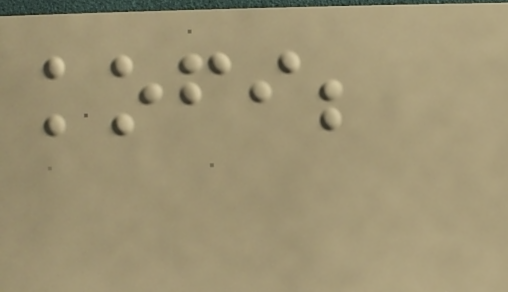kofi;
